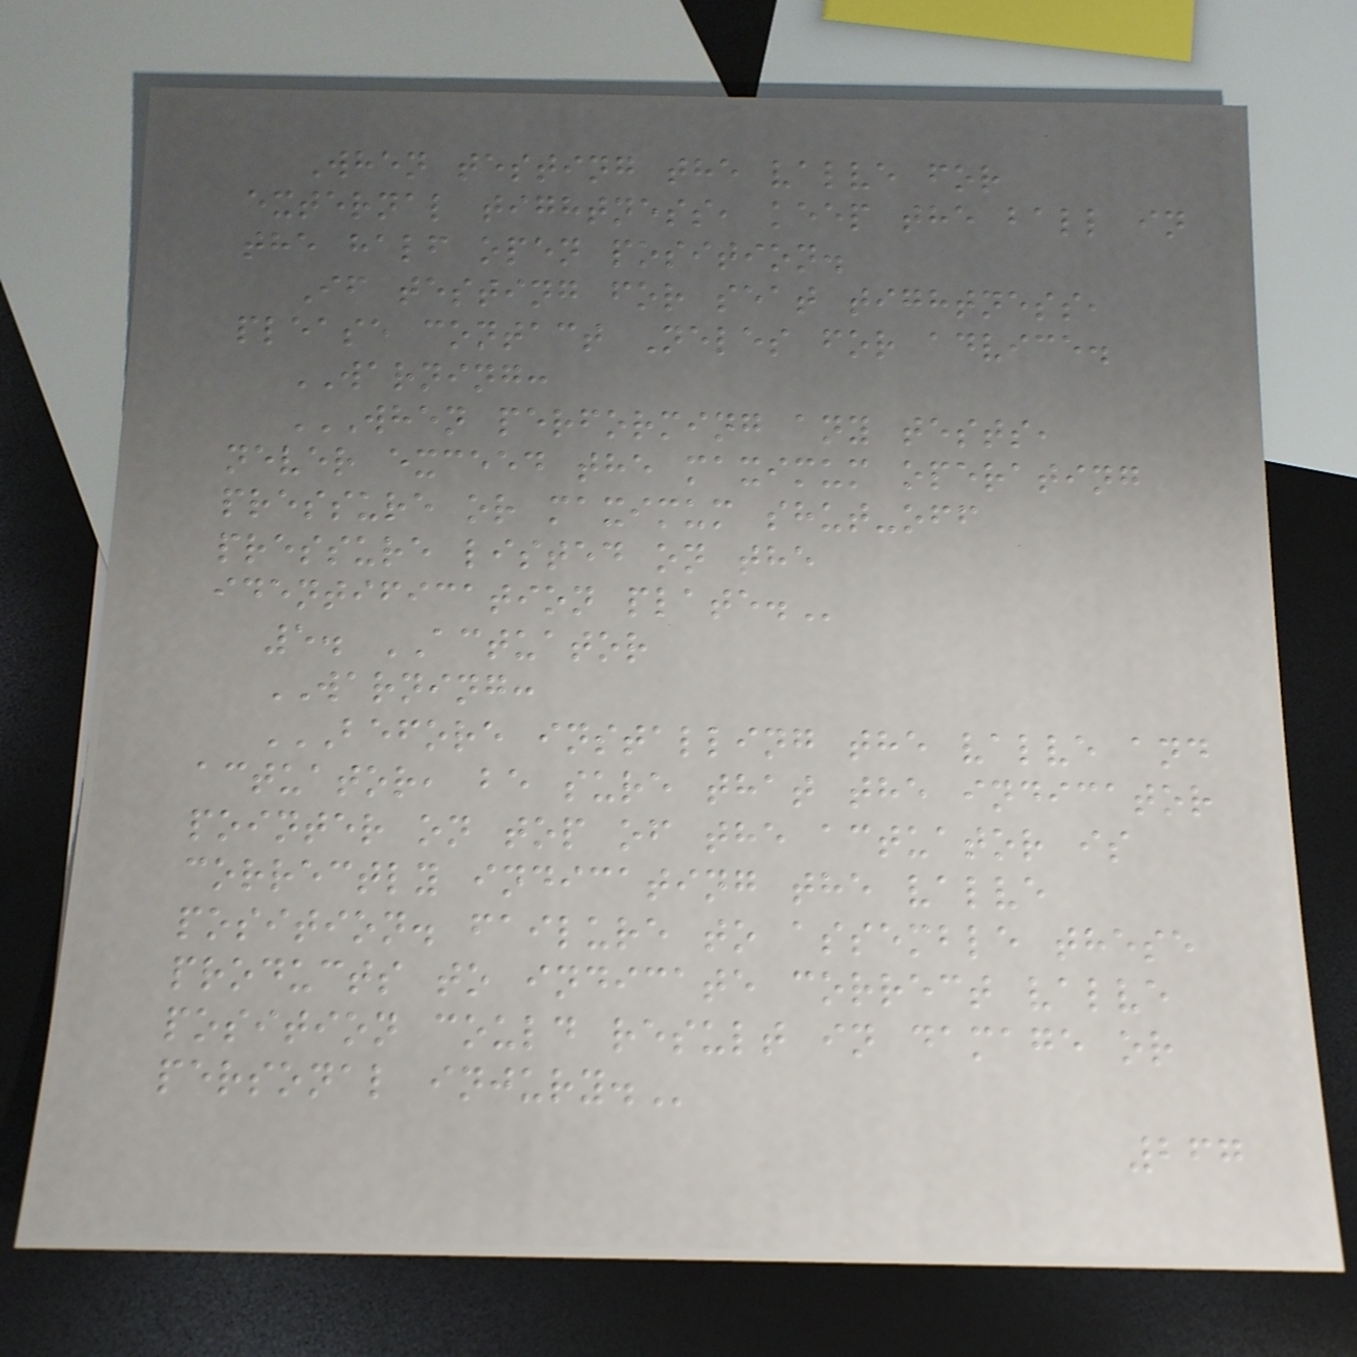When testing the valve for
external tightness, keep the ball in
the half open position.
If testing for seat tightness,
please contact Neles for advice.
WARNING:
WHEN PERFORMING ANY TESTS,
NEVER EXCEED THE MAXIMUM OPERATING
PRESSURE OR MAXIMUM SHUT-OFF
PRESSURE LISTED ON THE
IDENTIFICATION PLATE.
5. ACTUATOR
WARNING:
BEFORE INSTALLING THE VALVE AND
ACTUATOR, BE SURE THAT THE INDICATOR
POINTER ON TOP OF THE ACTUATOR IS
CORRECTLY INDICATING THE VALVE
POSITION. FAILURE TO ASSEMBLE THESE
PRODUCTS TO INDICATE CORRECT VALVE
POSITION COULD RESULT IN DAMAGE OR
PERSONAL INJURY.
267
